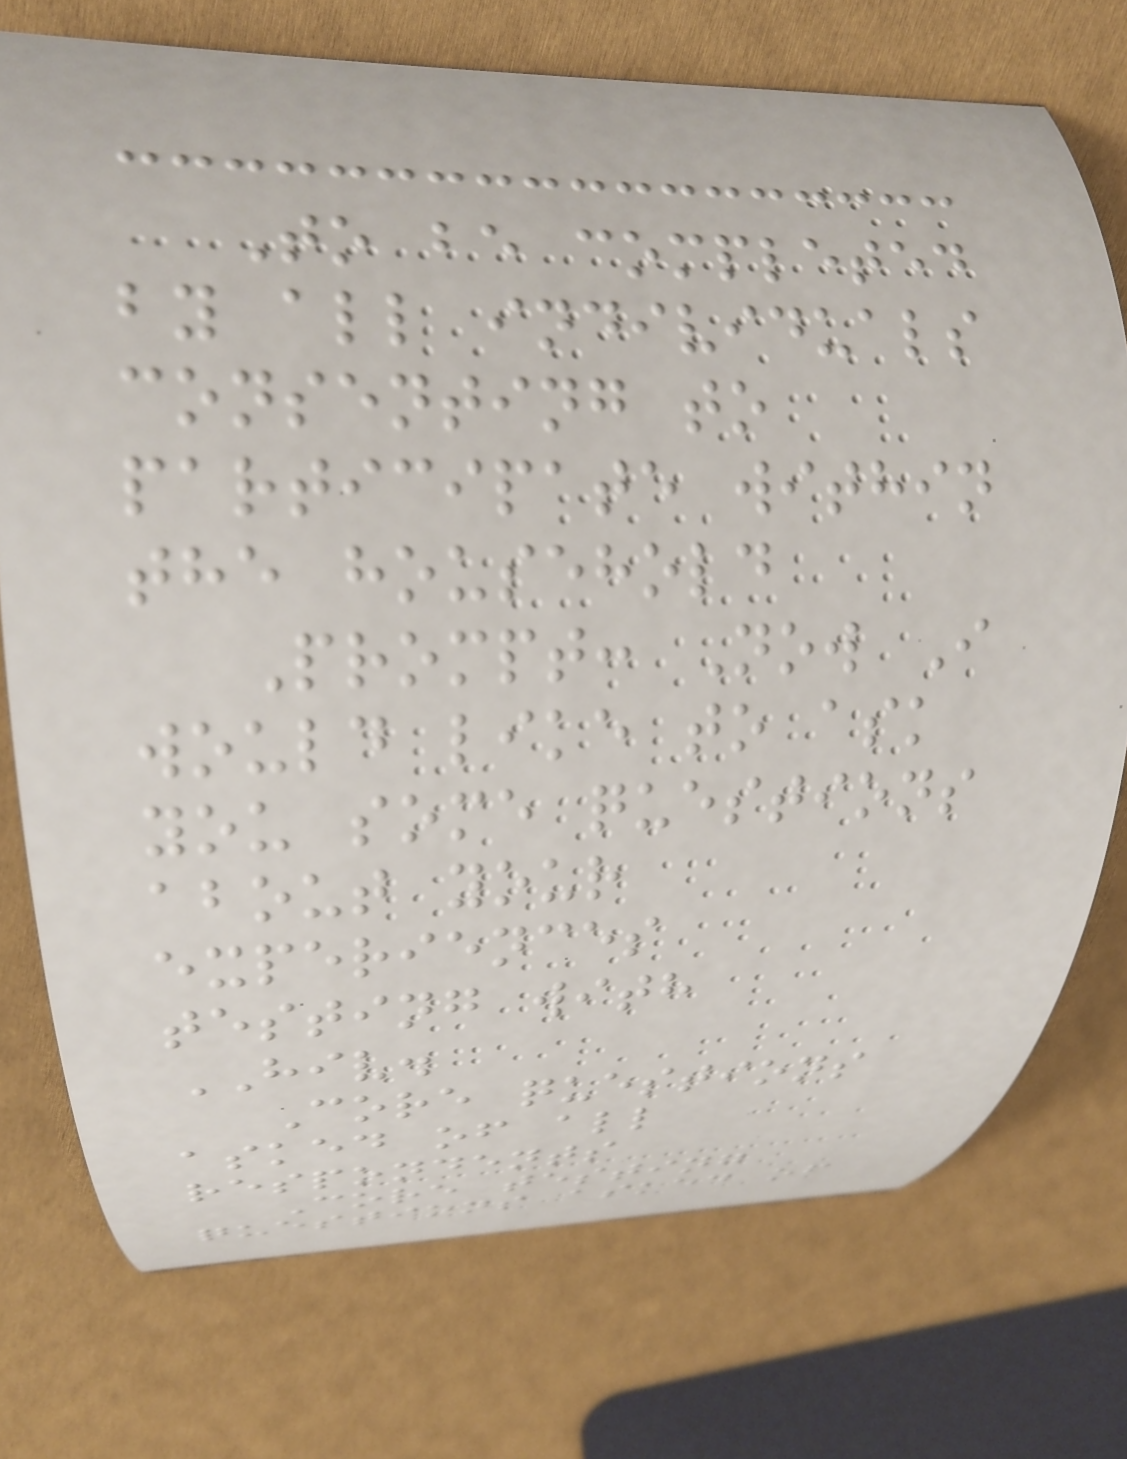To be completed
by all individuals
consenting to
participate within
the household
Prompt: Now I
would like to ask
you some questions
about your
experiences
testing with
HIV.
Core questions
asked of all
respondents
Core testing
questions asked of
